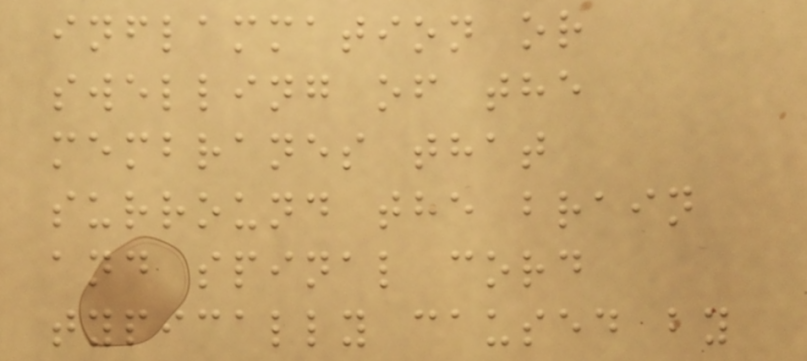inflammation or
swelling of the
membranes that
surround the brain
and spinal cord
typically caused by
